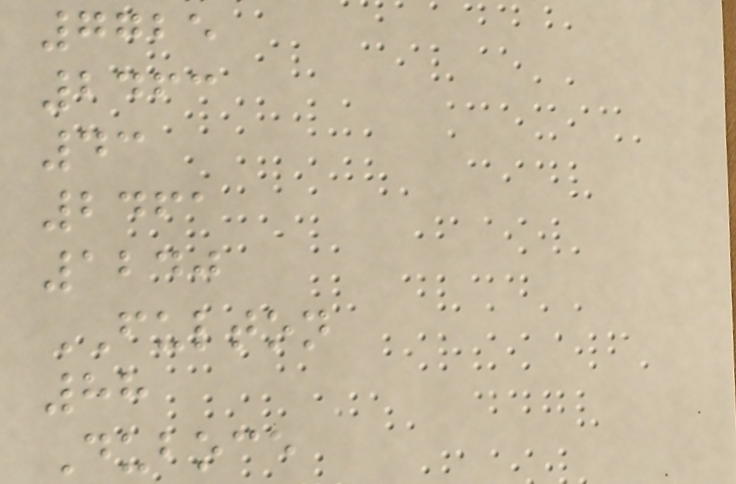7725
2463
43
2461
1240
FULTON
88
Duboce
